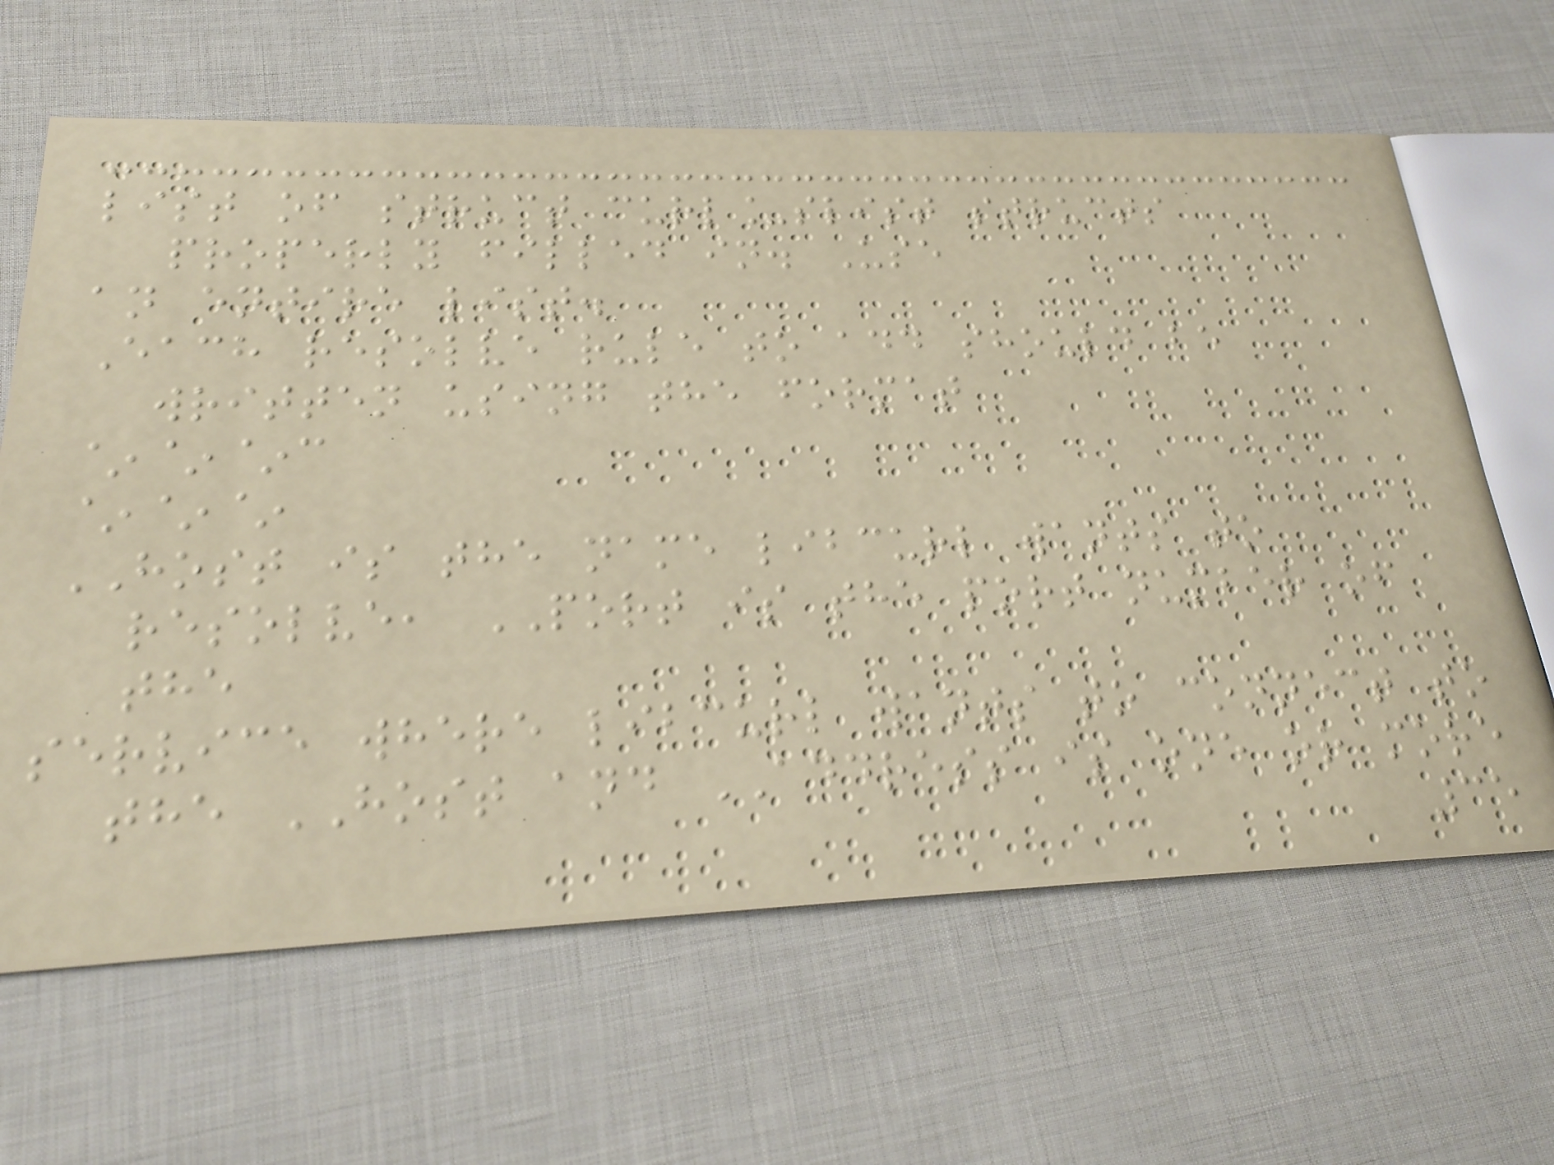list of struct curl_slist structs
properly filled in. Use
an entire list.
Each resolve rule to add should be
written using the format
~~~c
~~~
HOST is the name libcurl wants to
resolve, PORT is the port number of
the
service where libcurl wants to connect to
the HOST and ADDRESS is one or more
35
